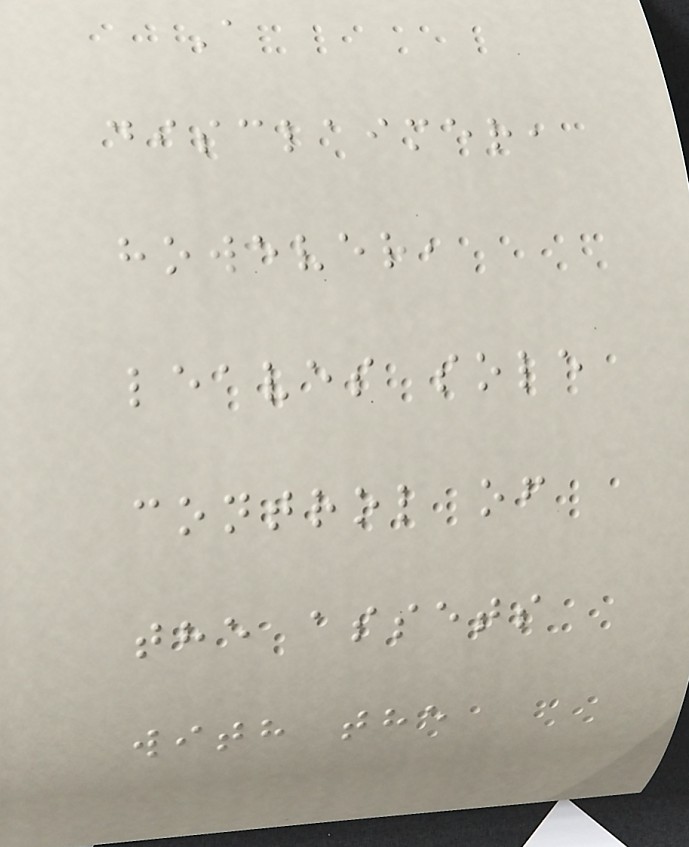A
disclaimer,
however,
leaves sole
control of
the assets
with the
